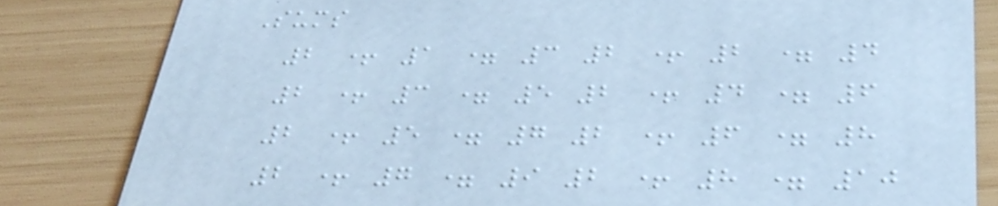Sums
2 + 1 = 3 2 + 2 = 4
2 + 3 = 5 2 + 4 = 6
2 + 5 = 7 2 + 6 = 8
2 + 7 = 9 2 + 8 = 10
